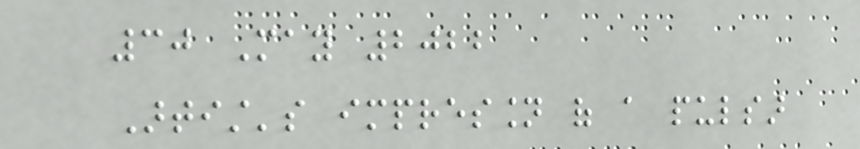30 May 2022
Artist's impression of a pulsar
